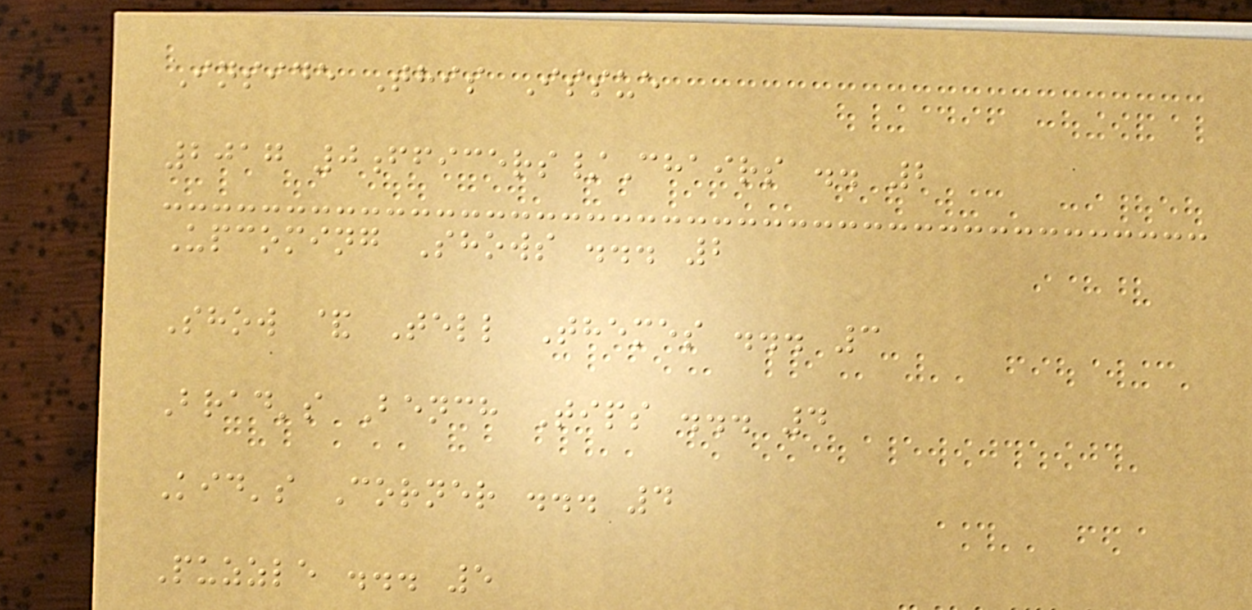Inside This Issue
2017 0fficers/Chairs .. 2
Upcoming Shows ... 2
Show & Tell Themes ... 3
Brad's Bench Tips ... 4
Kid's Corner ... 4
Puzzle ... 5
